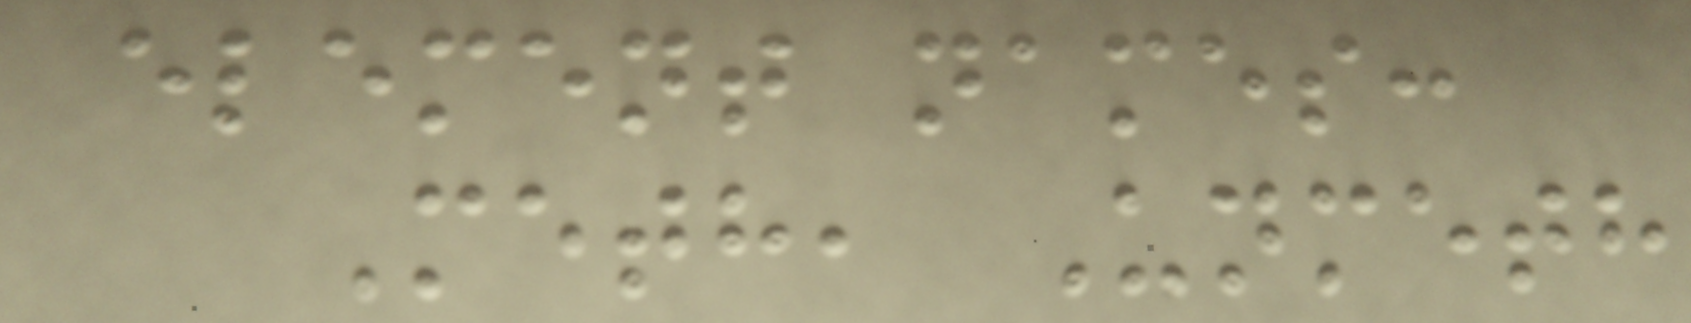element names:
Meth, Unmeth
